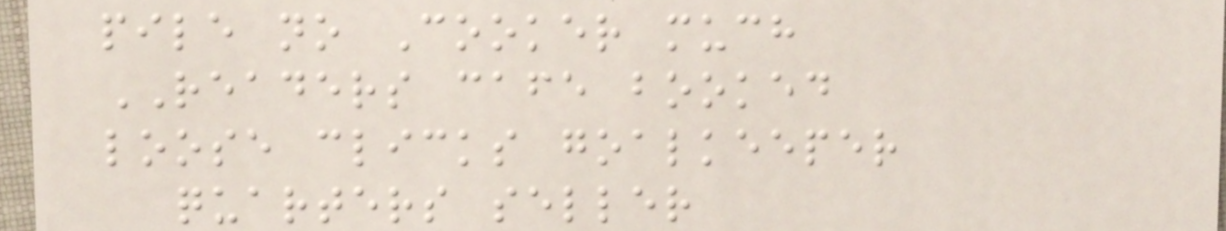pile no Cooker much
READERS cafe booked
loose clicks goalkeeper
quarters seller
